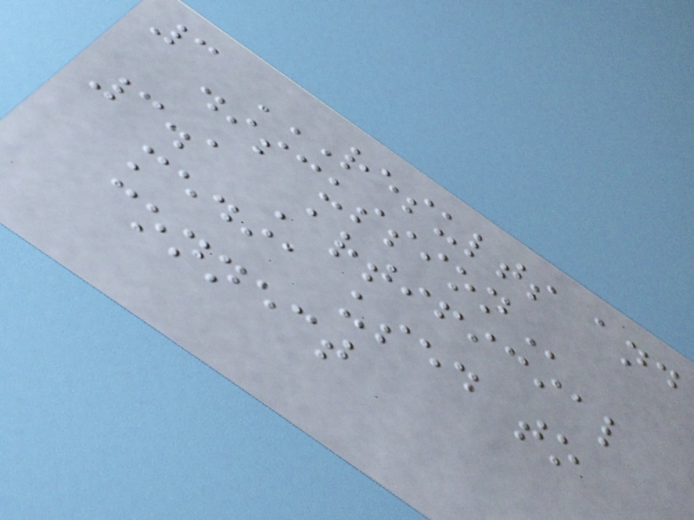3 RESULTS AND
DISCUSSION
3.1 Artificial
media used to
connect
